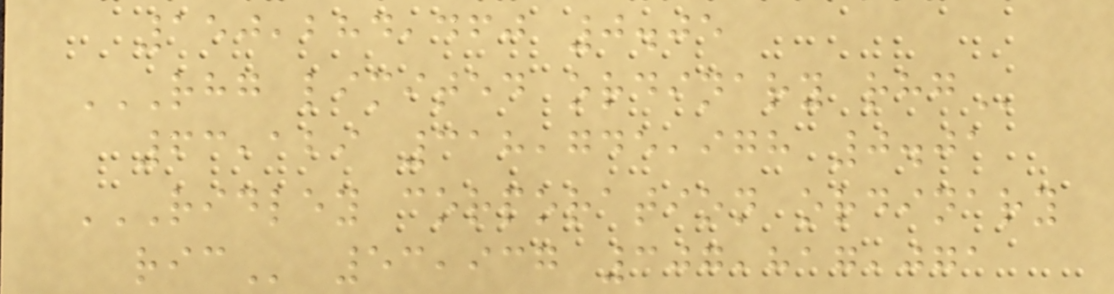150,284,460 0.05
RHG LIMITED ORDINARY RHG
63,129 318,745,978 0.01
RIDLEY CORPORATION ORDINARY
RIC 53,937 307,817,071
